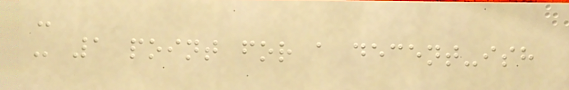-
- 1 point for a decent-ish
